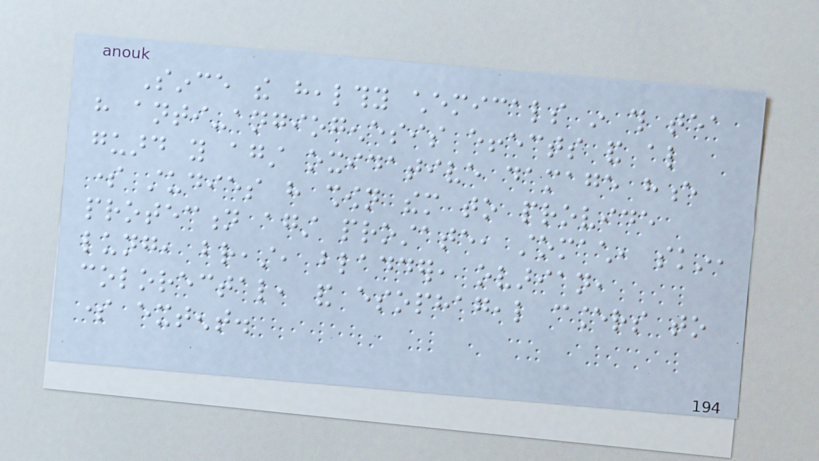Since the healthy chemicals in this tea
have anti-angiogenesis effects and also
guard you against oxidative damage hence
some studies have shown them to provide
protection against prostate, stomach, skin,
lung, breast, bladder, ovarian,
colorectal, and esophageal cancers to
some extent.
